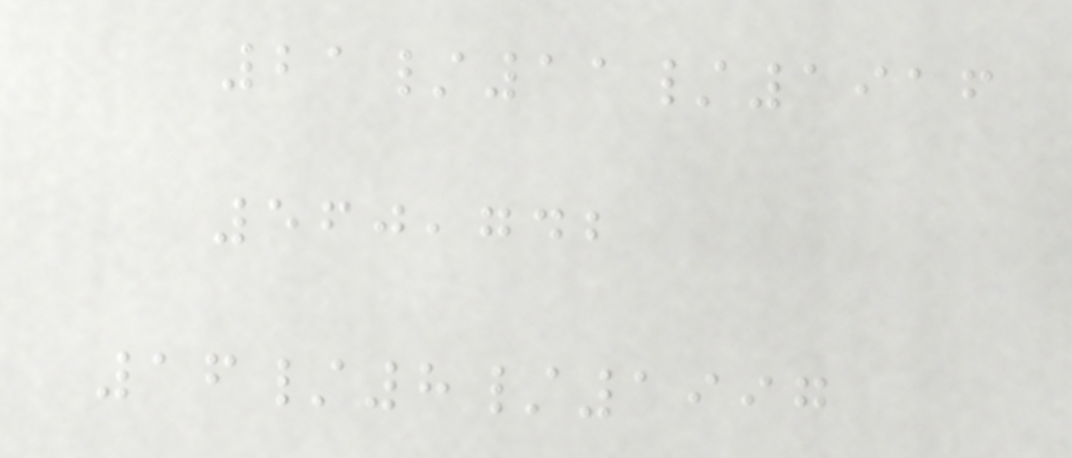21/11/1916
560,742
16/8/1997
